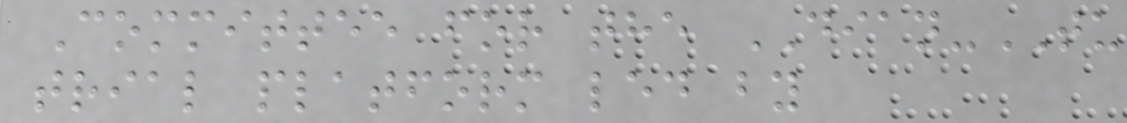Committee for the DIAN-TU
trial platform led by
